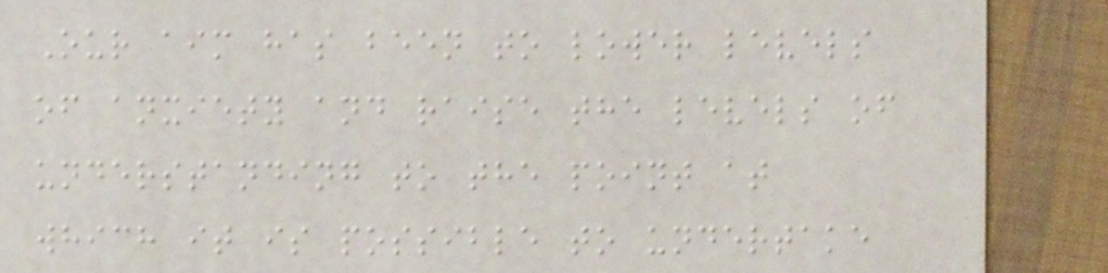Our aim has been to lower levels
of anxiety and raise the levels of
understanding to the point at
which it is possible to undertake
